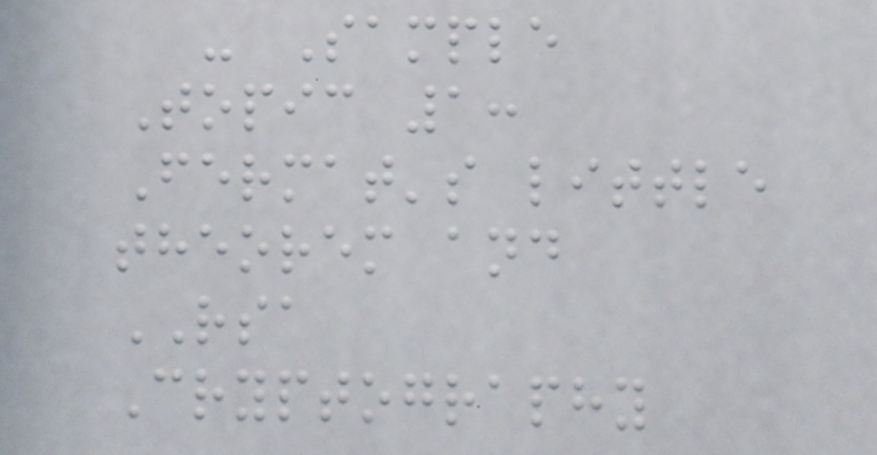- Sample
Topic 1:
Fermat's little
theorem and
RSA
Cryptography
